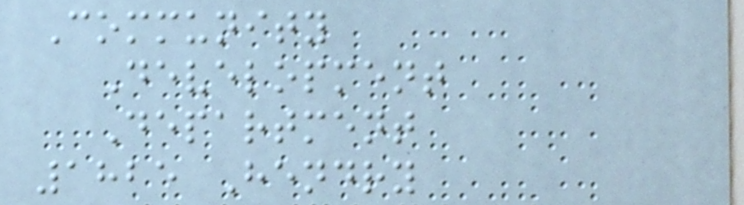Community
Development
Department
1825 Hendry
